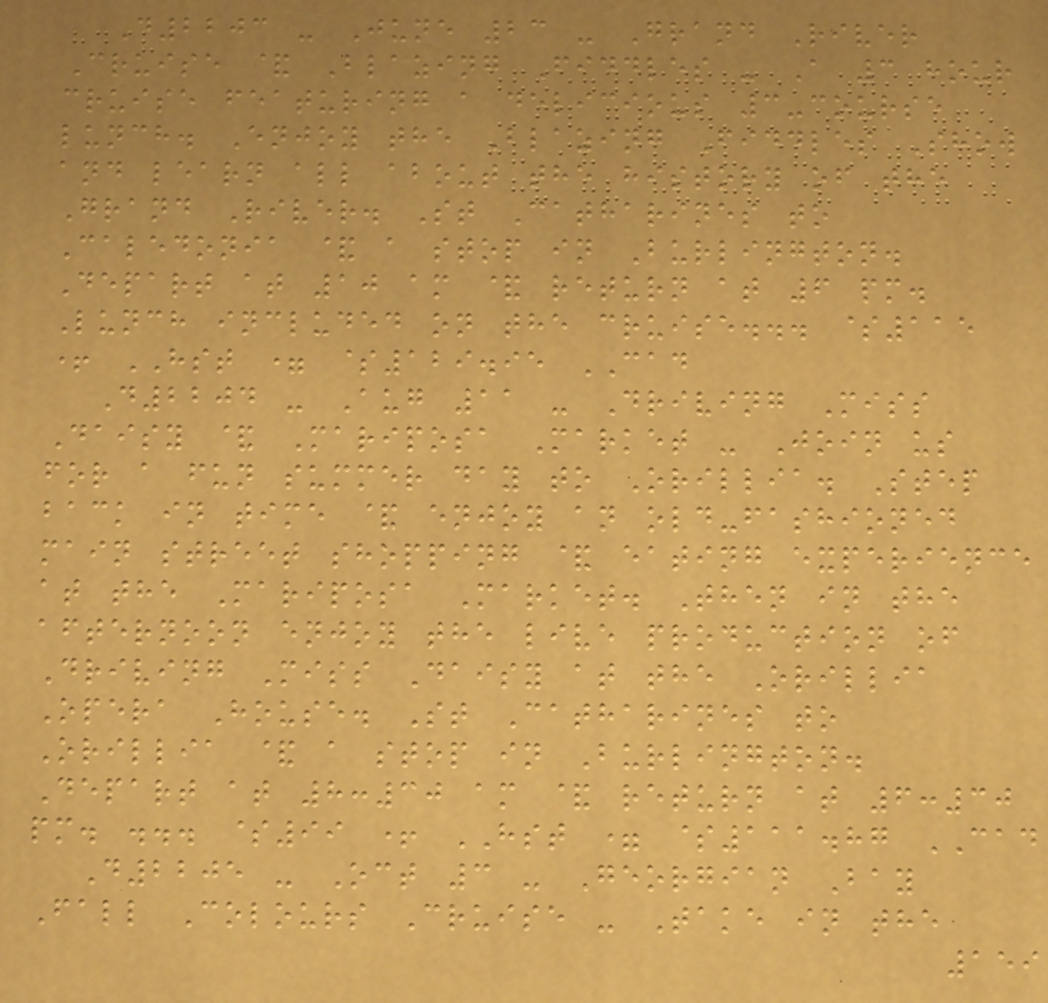D2203 - June 23 - Grand River
Cruise & Blazing Fiddles - A 3 hour
cruise featuring a delicious 3-course
lunch. Enjoy the Blazing Fiddles Show
and learn all about the history of the
Grand River. St Catharines to
Caledonia & a stop in Burlington.
Depart at 10 am & return at 6 pm.
Lunch included on the cruise... $115
+ HST = $129.95 CAD
D2204 - Aug 11 - Driving Miss
Daisy & Mariposa Market - Join us
for a fun summer day to Orillia. Step
back in time & enjoy an old-fashioned
main street shopping & eating experience
at the Mariposa Market. Then in the
afternoon enjoy the live production of
Driving Miss Daisy at the Orillia
Opera House. St Catharines to
Orillia & a stop in Burlington.
Depart at 8:30 am & return at 6:30
pm. ... $99 + HST = $111.87 CAD
D2205 - Oct 3 - Georgian Bay
Fall Colours Cruise - Take in the
159
